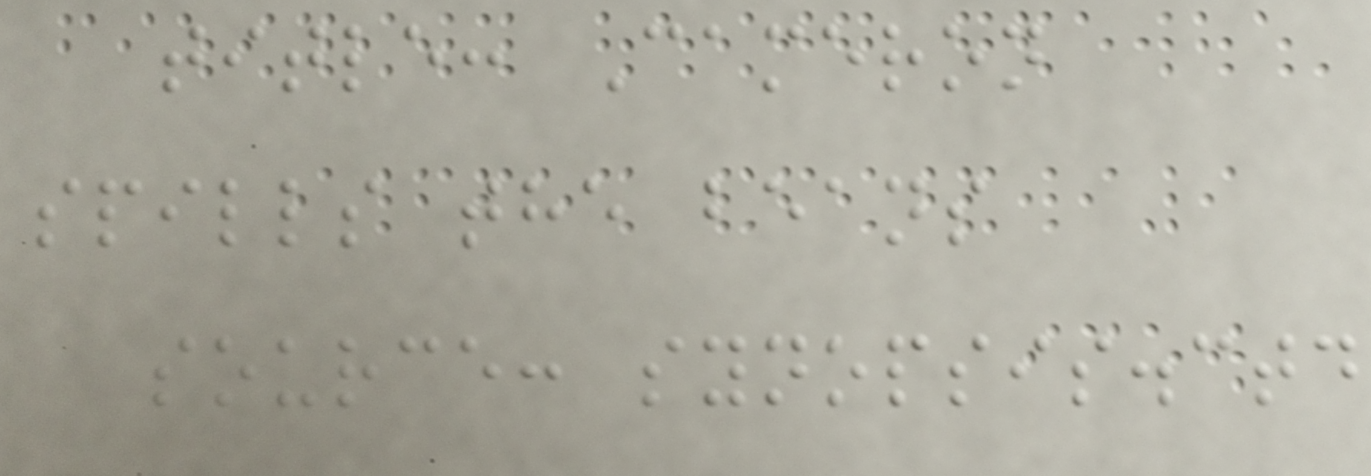title: Cameron
spills the beans
source: synopsis.ctd
